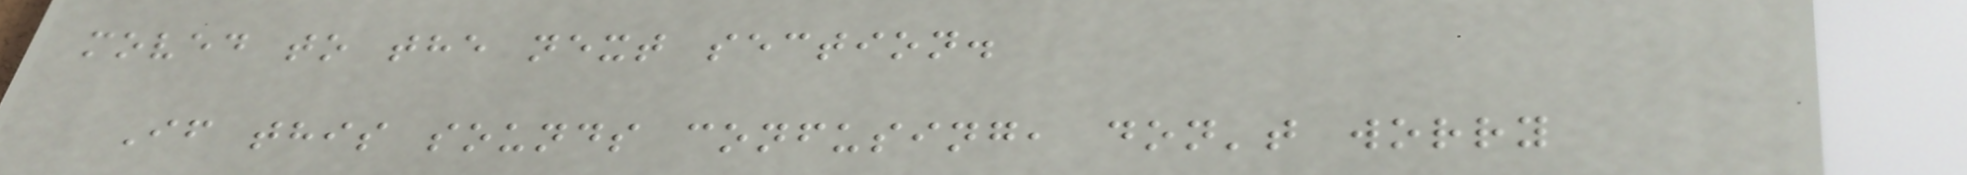moved to the next section.
If this sounds confusing, don't worry
